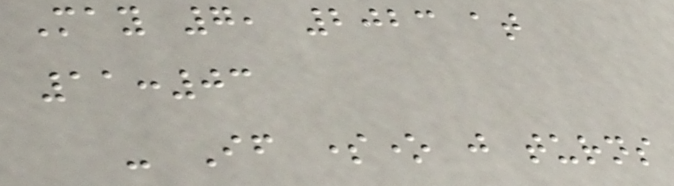May 7, 2023 at
11:03
- If someone just turns
